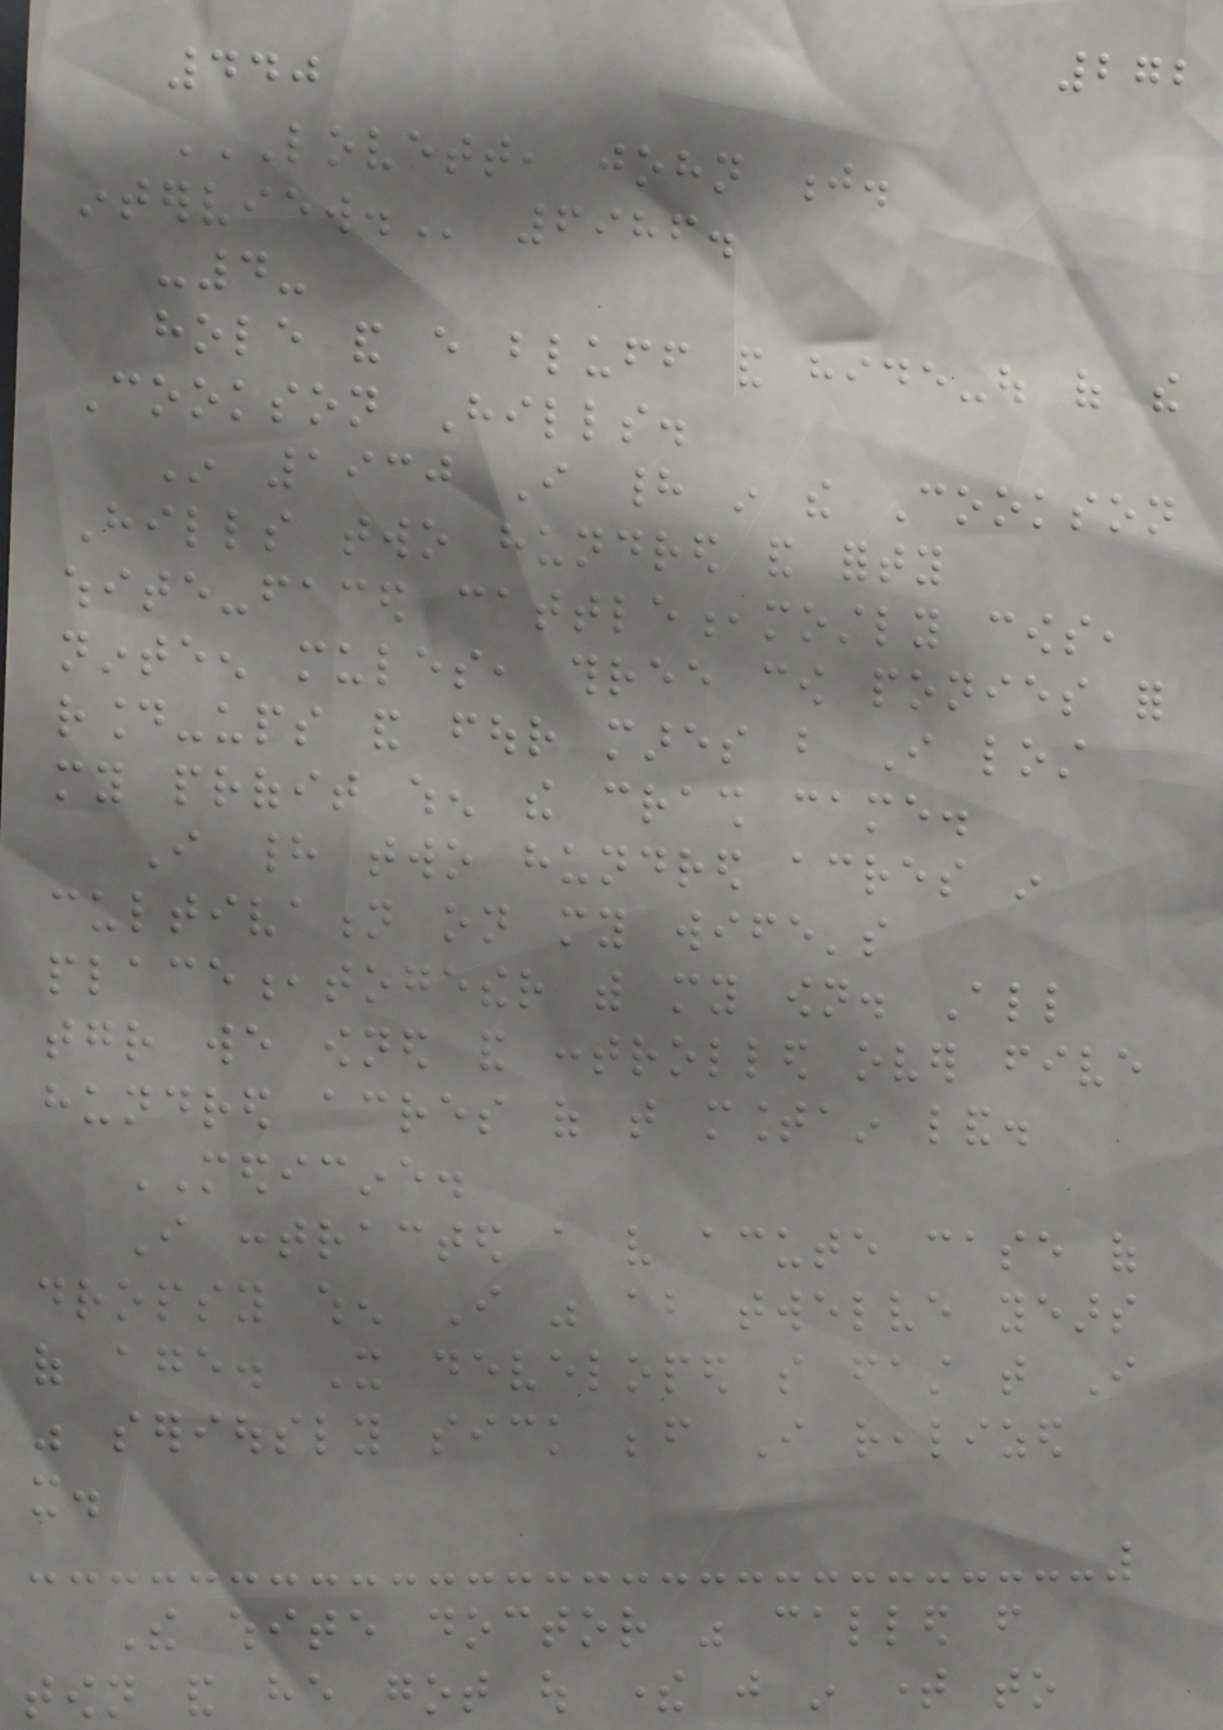272
440
LOVETT, JOHN J.
INTERVIEW. 6986.
-4-
hole and every bluff and hide-out of the
Cookson Hills.
In 1930 I had in the Cookson
Hills two hundred and forty
white-faced cattle,mostly cows,
ninteen mules, three cow ponies for
round-ups and four mares but I lost
my profit when the crash came.
I had two hundred acres in
cultivation on my wife's
place,together with my own. All
together we owned and controlled over five
hundred acres of that mountain land.
MEDICINE.
I contracted a very acute case of
dropsy when I was about twelve years
of age. It developed so fast that I
was seriously sick before I realized
it.
The white doctor was called from
town and he got out there just in time to
